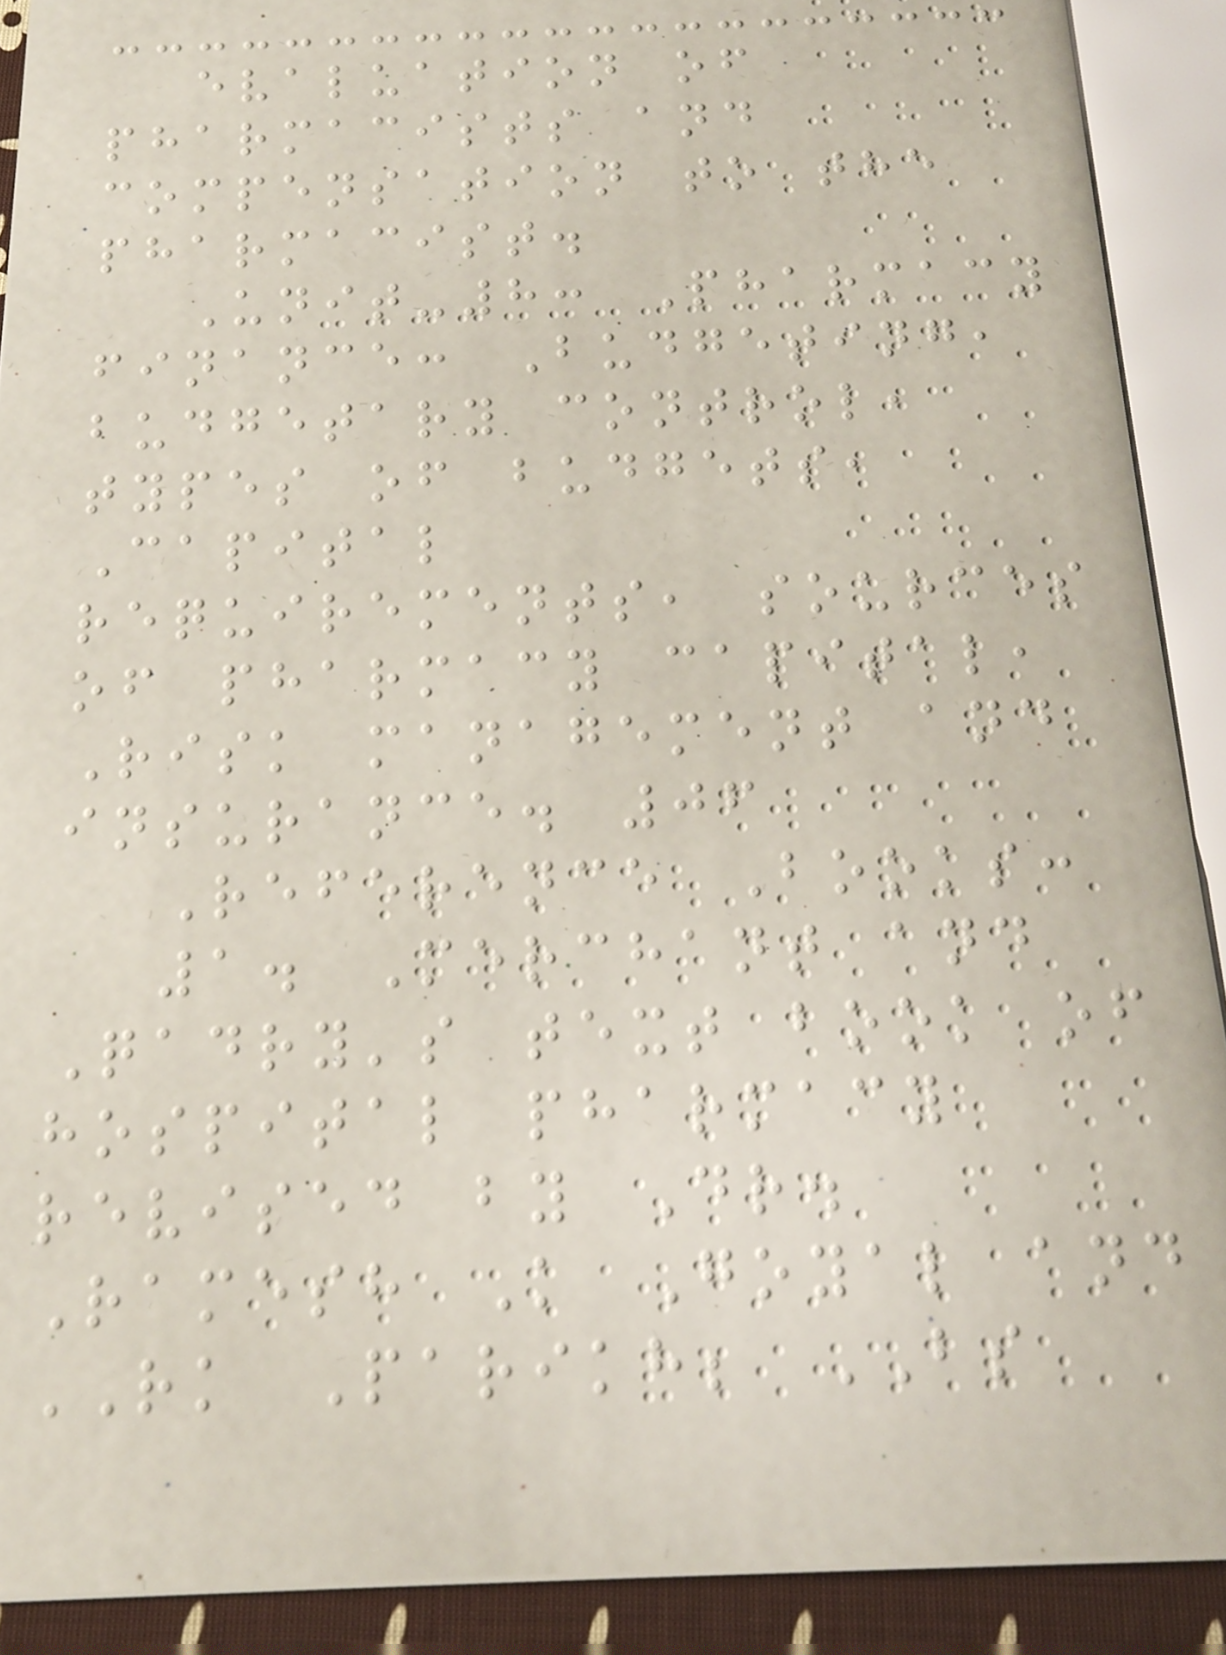evaluation of
pharmacists and
compensation to the
pharmacist.
Unit-8: Pharmacy
finance: Budgeting,
budgetary control,
types of budgets,
Capital
requirements, sources
of pharmacy capital,
Risk management and
insurance. 06
Reference Books:
1. Merchant and
Qadry's text book of
hospital pharmacy
revised by Dr.
Ramesh K Goyal and
RK Parikh; BS
